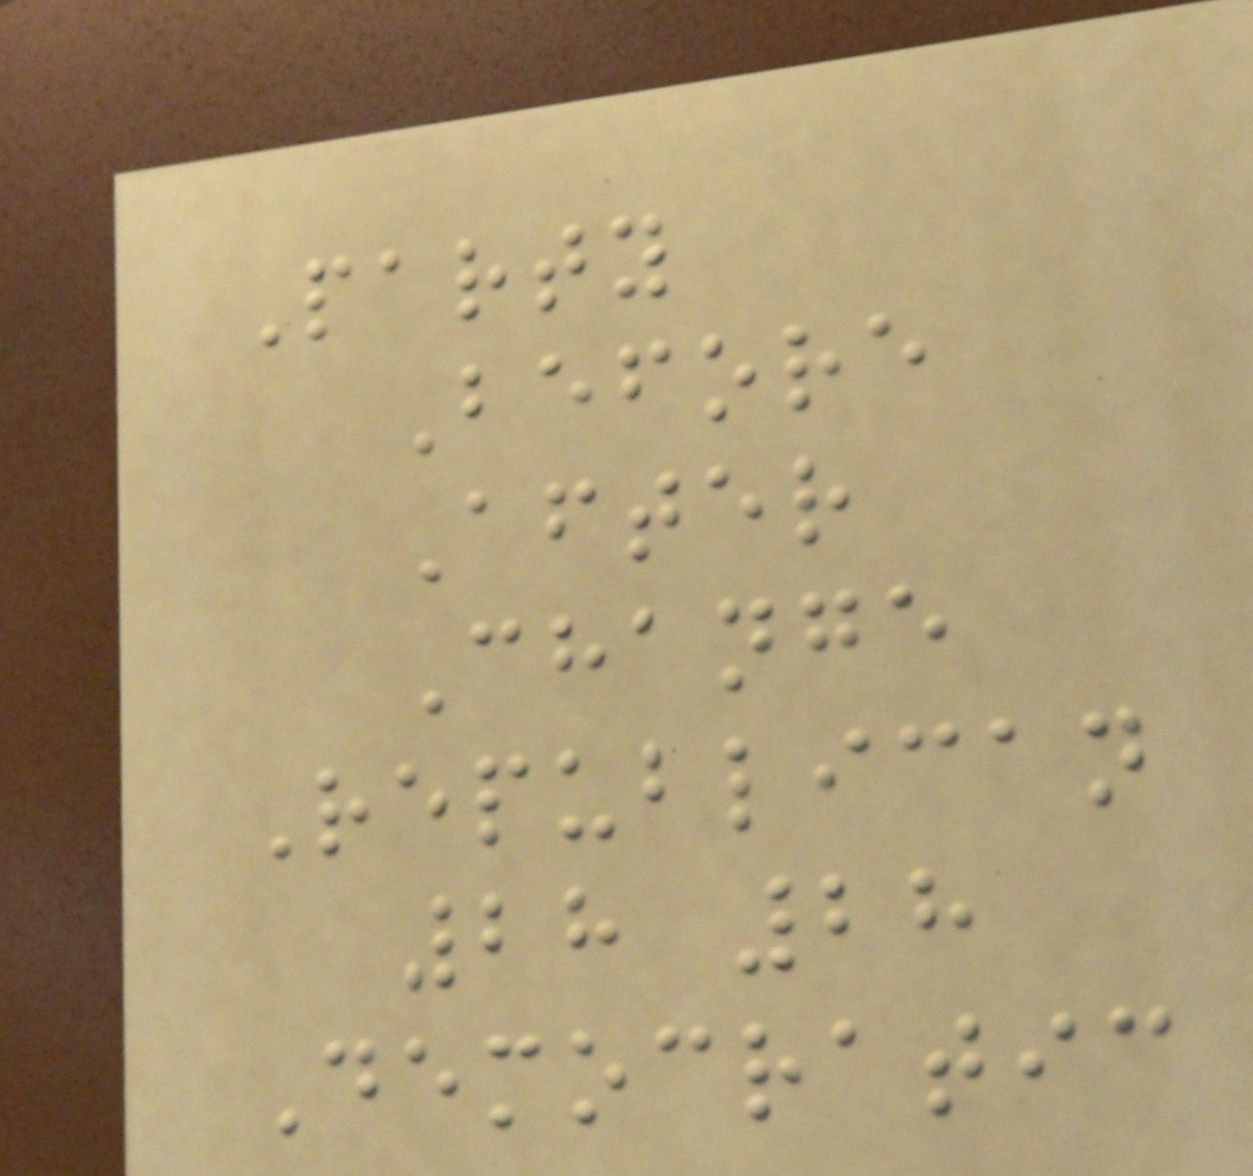Party
Before
After
Change
Republican
28 28
Democratic
